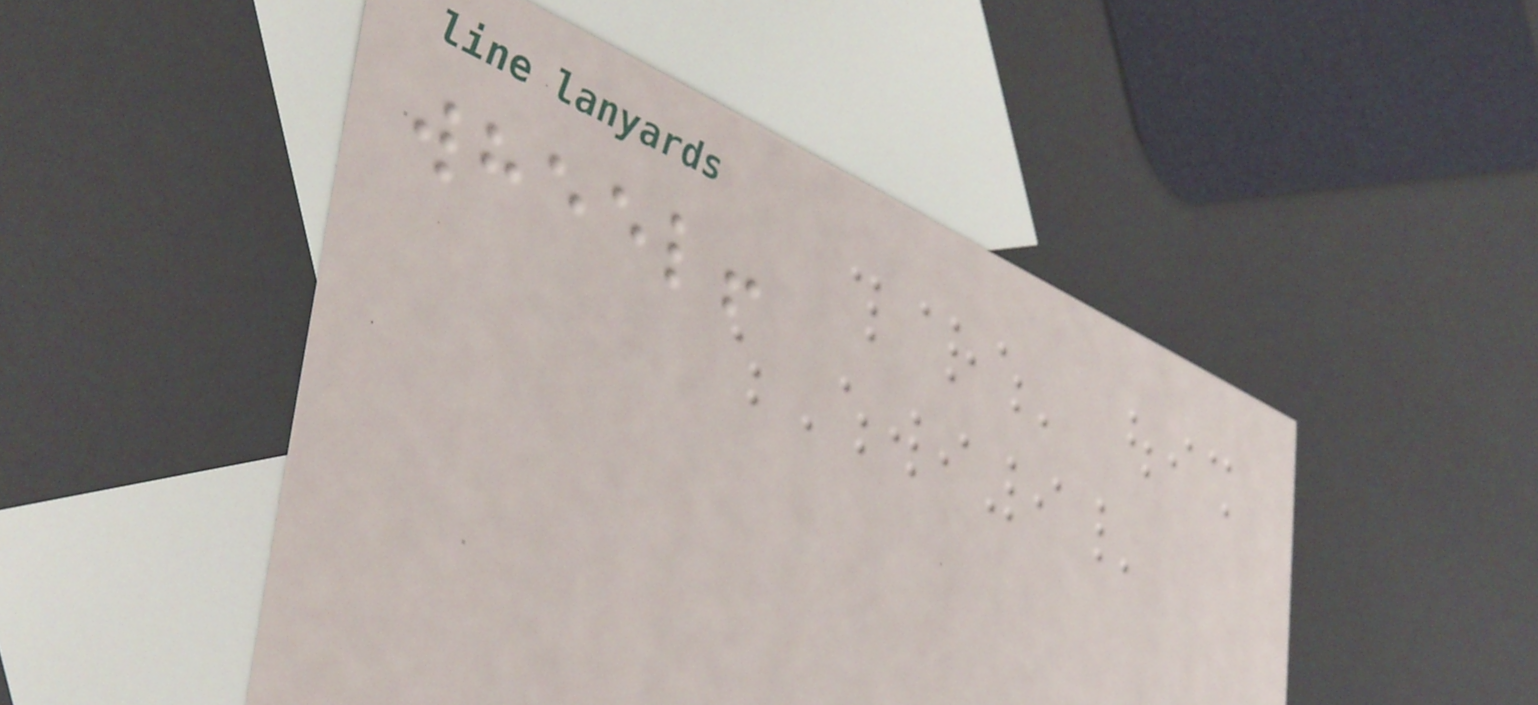wheel!
